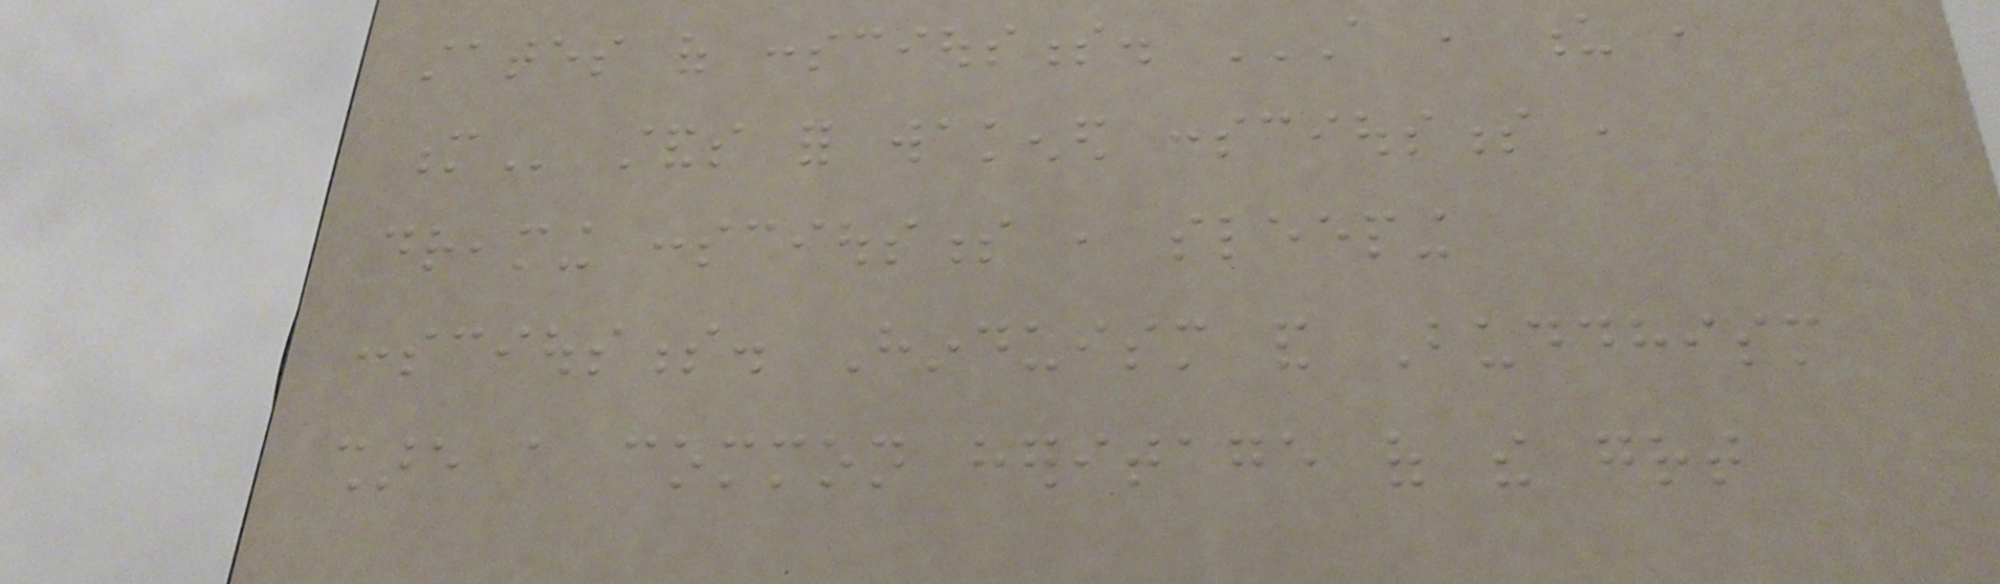states of consciousness. A , U ,
M stands for wakened consciousness ,
dreaming consciousness , sleeping
consciousness. Hinduism and Buddhism
share a common heritage of the great
